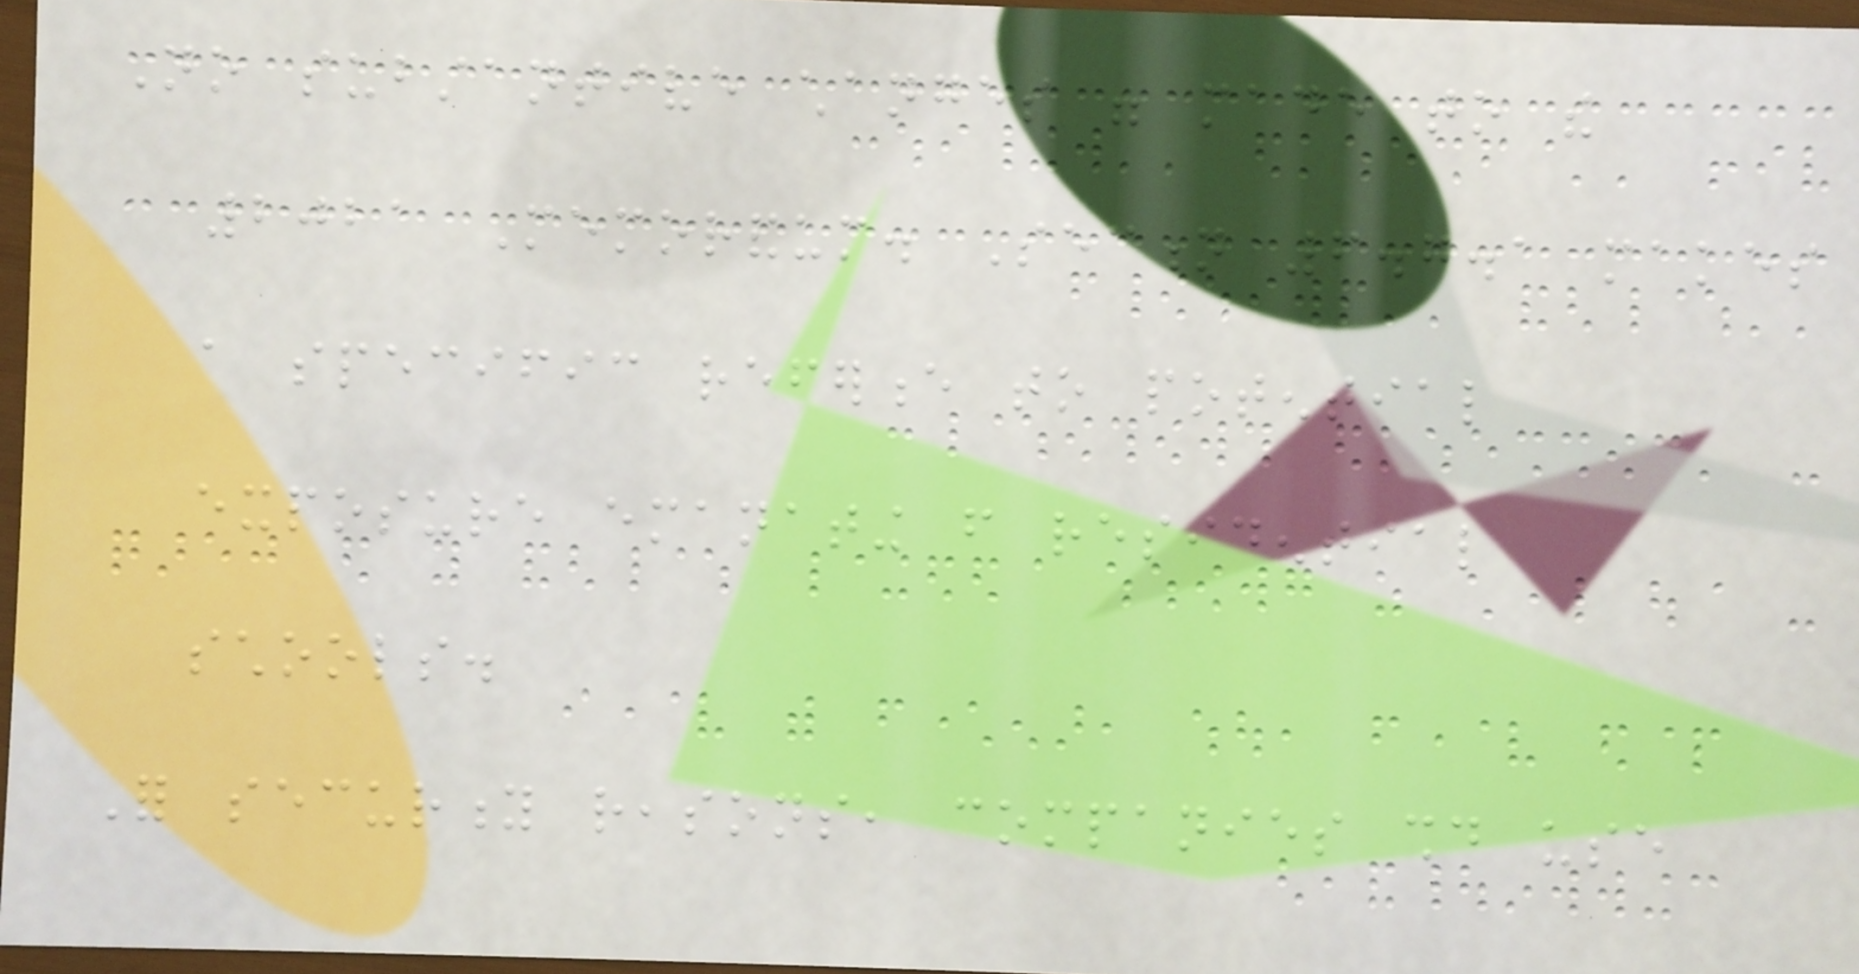No substantive changes were made to the
2021 Memorandum. Section 6.7.1 makes
a specific reference to potential
exposure emanating from residential
schools.
For security reasons, companies should use
